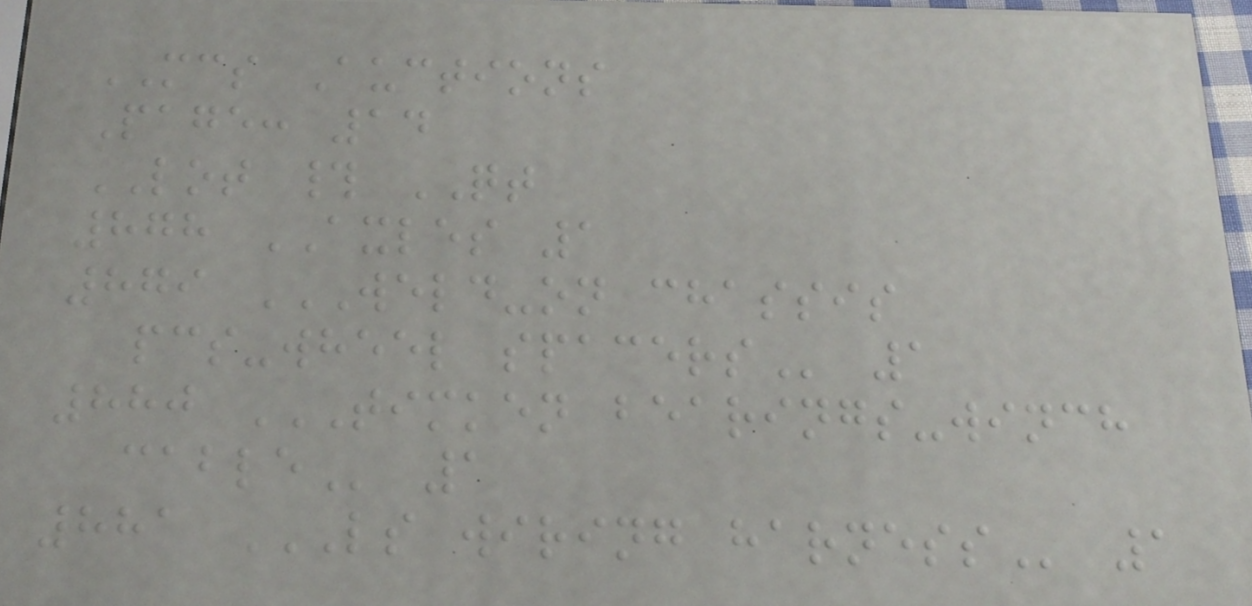MCS Auctions
Page: 14
LOT # QT
878 AXLES 1
879 WELD-ON CHASSIS
PCS-WHEEL SPACERS 1
880 TIMKEN BEARINGS-WINCH
CABLE 1
881 LS WIRING HARNESS 1
